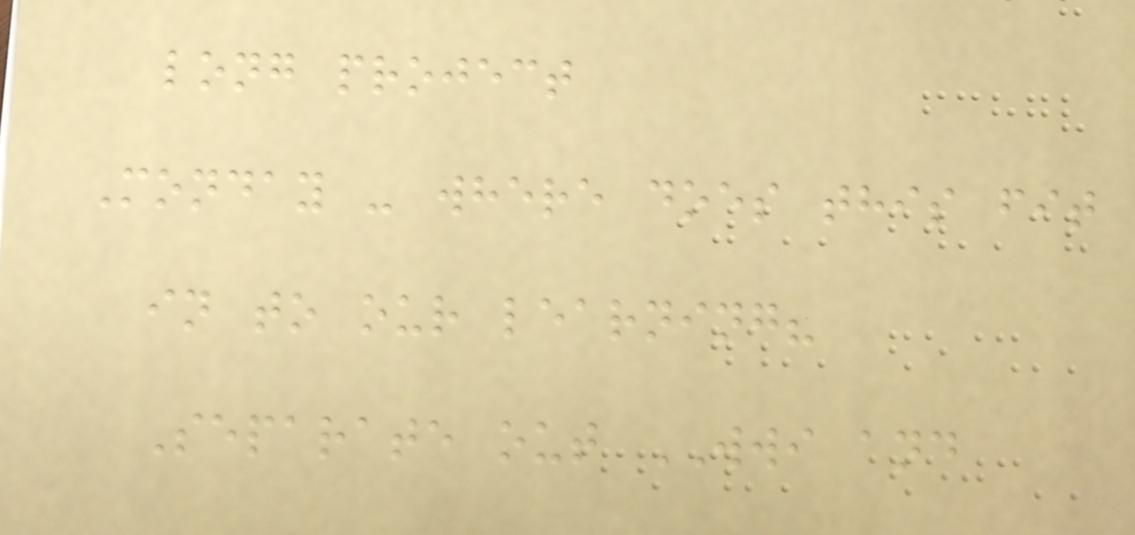long project
Monday - where does this fit
in to our learning?
Separate out WWI and
